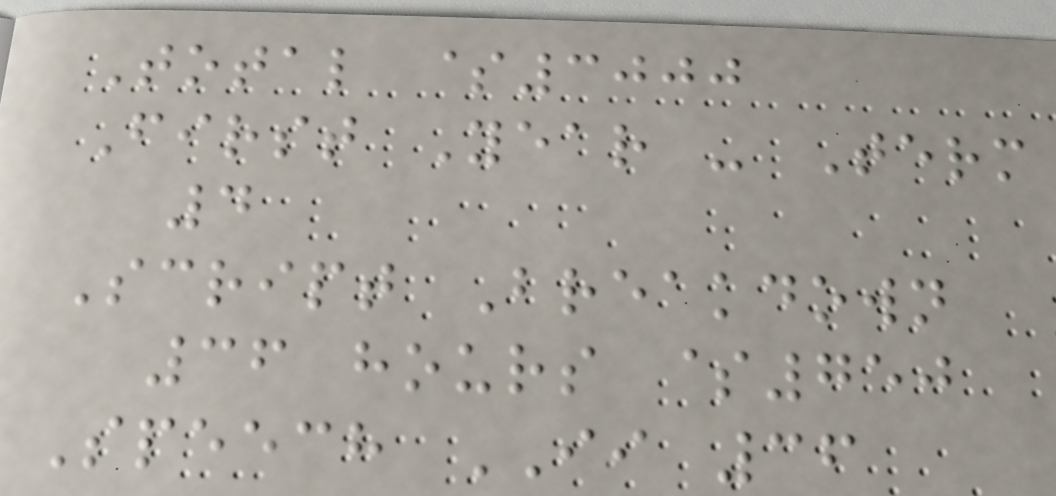Total $3000
First Year - Term
4
Script Breakdown
36 hours $750
Speech II 36
